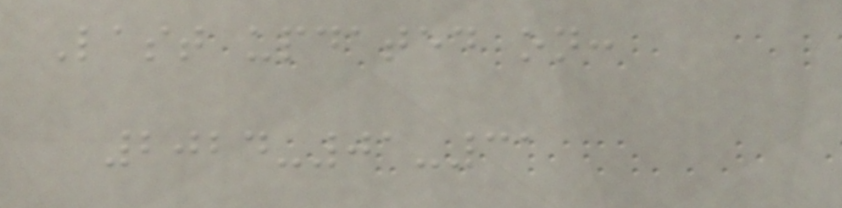Last updated on:
2024-01-31
